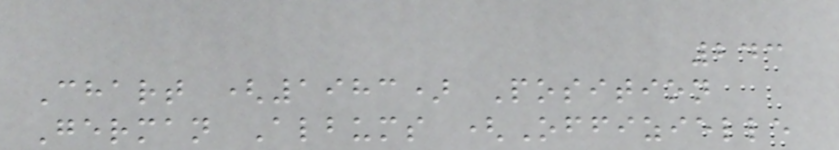243
Chart (1983) Position
German Albums (Offizielle
